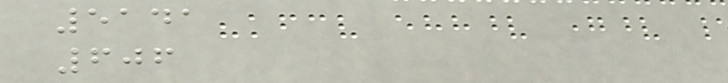5141
606
